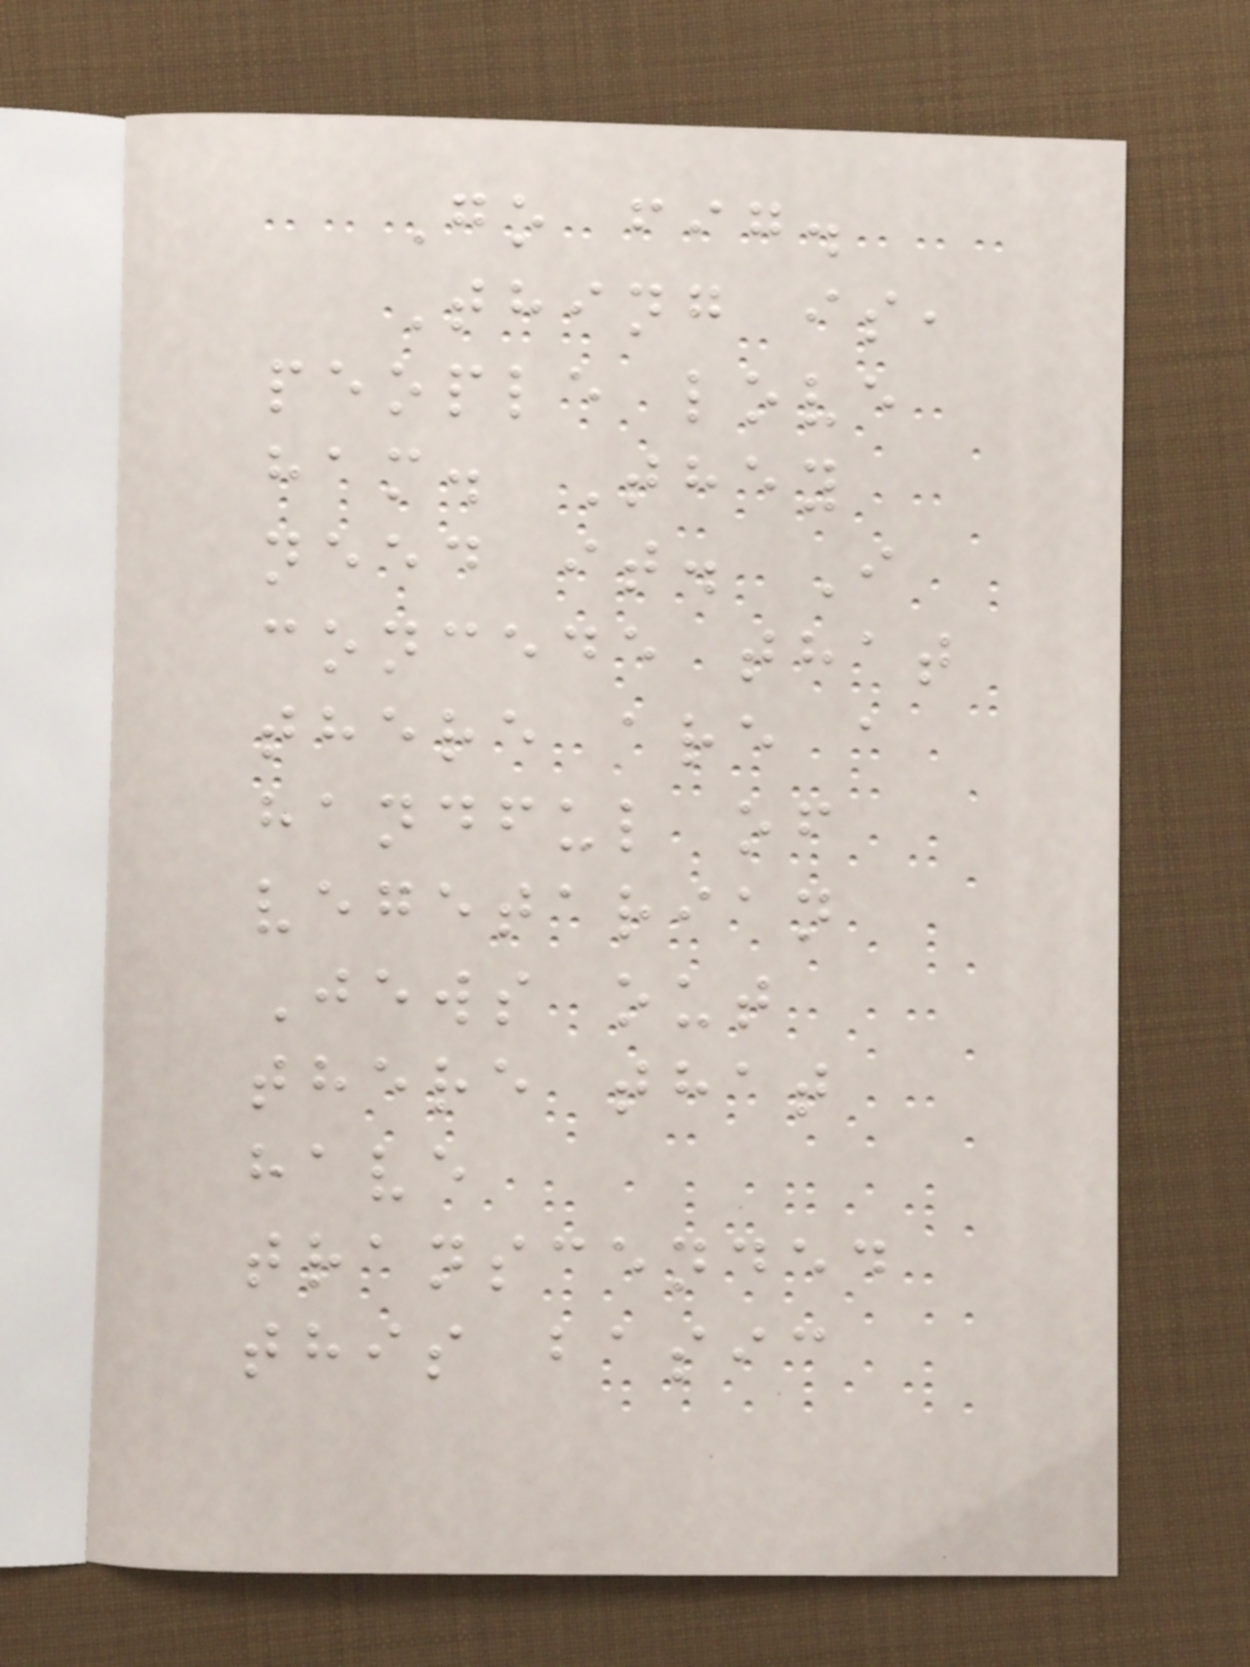Go fig.
Thing is,
people love
ham. They
need it. I
concede that
there are a
handful of
vegetarian
Jews out
there that
have
transcended
this basic
